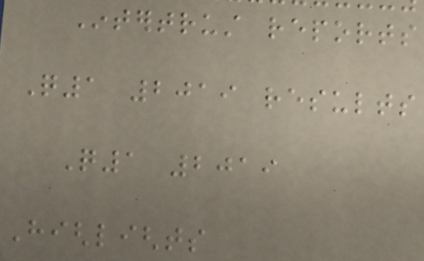Intertrust reports
Q1 2019 results
Q1 2019
Highlights
